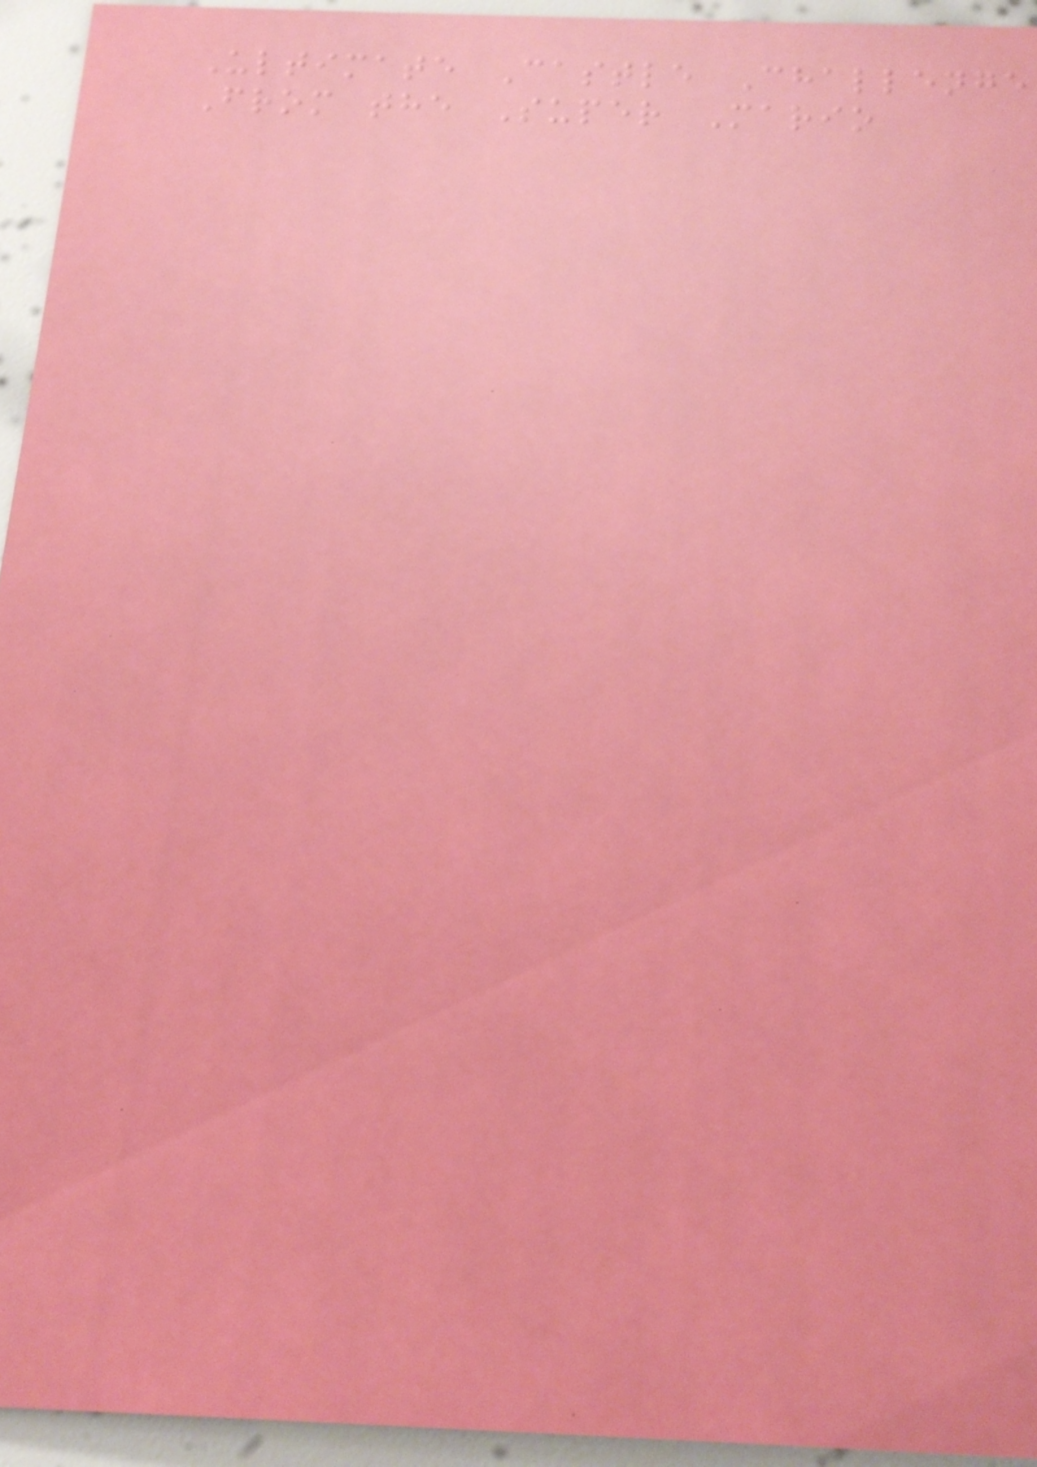Ultimate Castle Challenge
From the Super Mario
